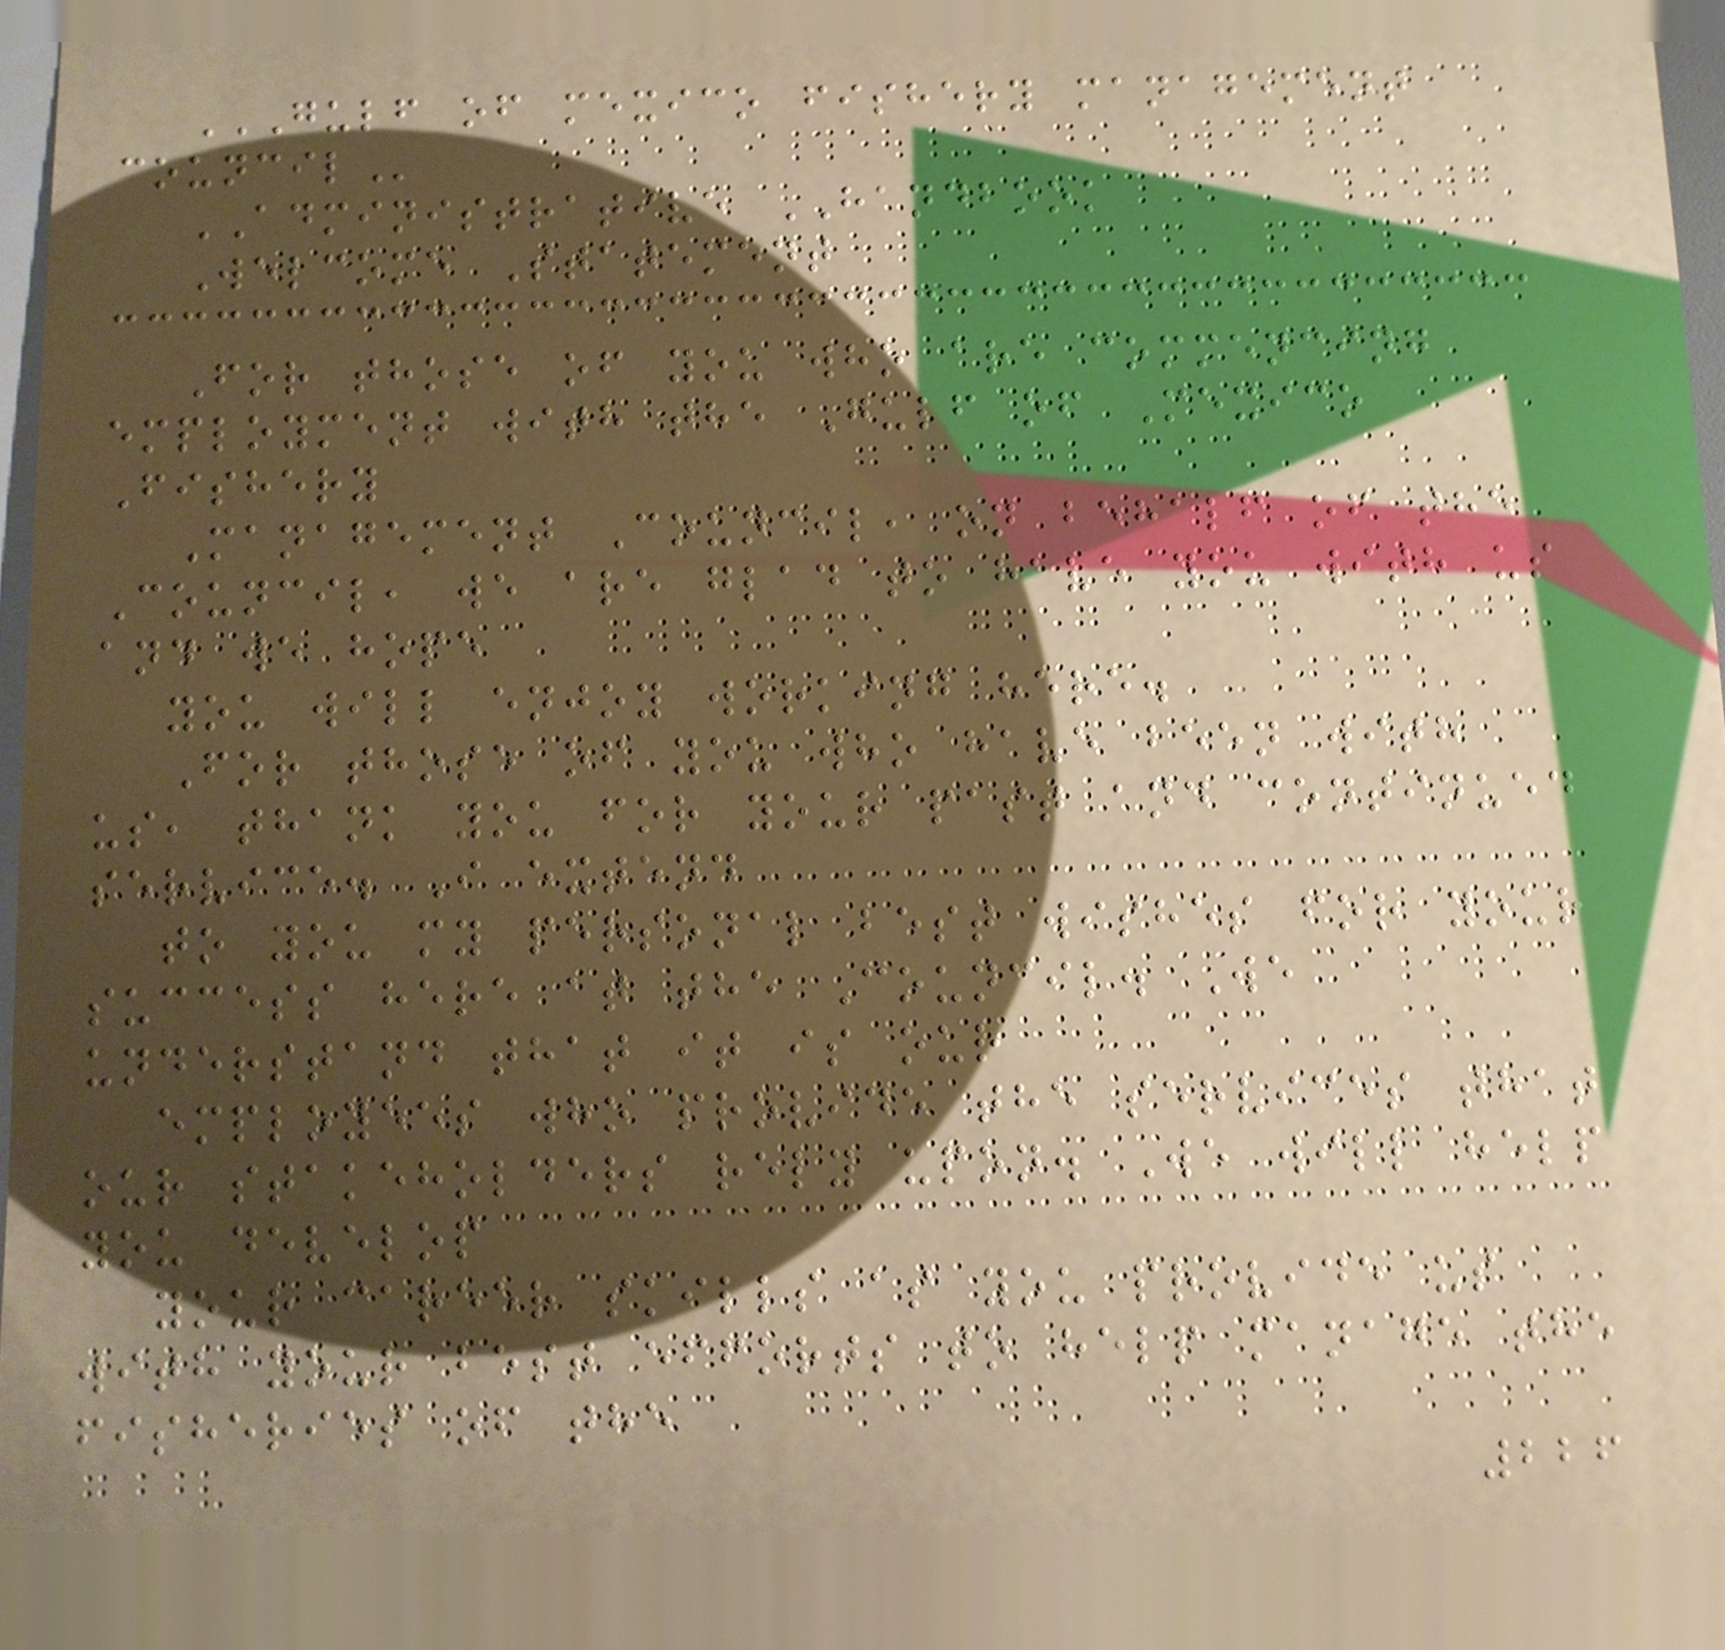GULF OF MEXICO FISHERY MANAGEMENT
COUNCIL
ADMINISTRATIVE HANDBOOK
Welcome Statement
For those of you who are commencing
employment with the Gulf of Mexico
Fishery
Management Council, on behalf of the
Council, we are glad to have you with us
and we hope
you will enjoy working here.
For those of you who have been with
us, thank you for your past and continued
service. I extend
to you my personal best wishes for your
success here at the Council. We
understand that it is our
employees who provide the services that
our stakeholders rely upon. We will help
you develop
your career skills as you provide us
with your best efforts to help manage the
fisheries of the
226
